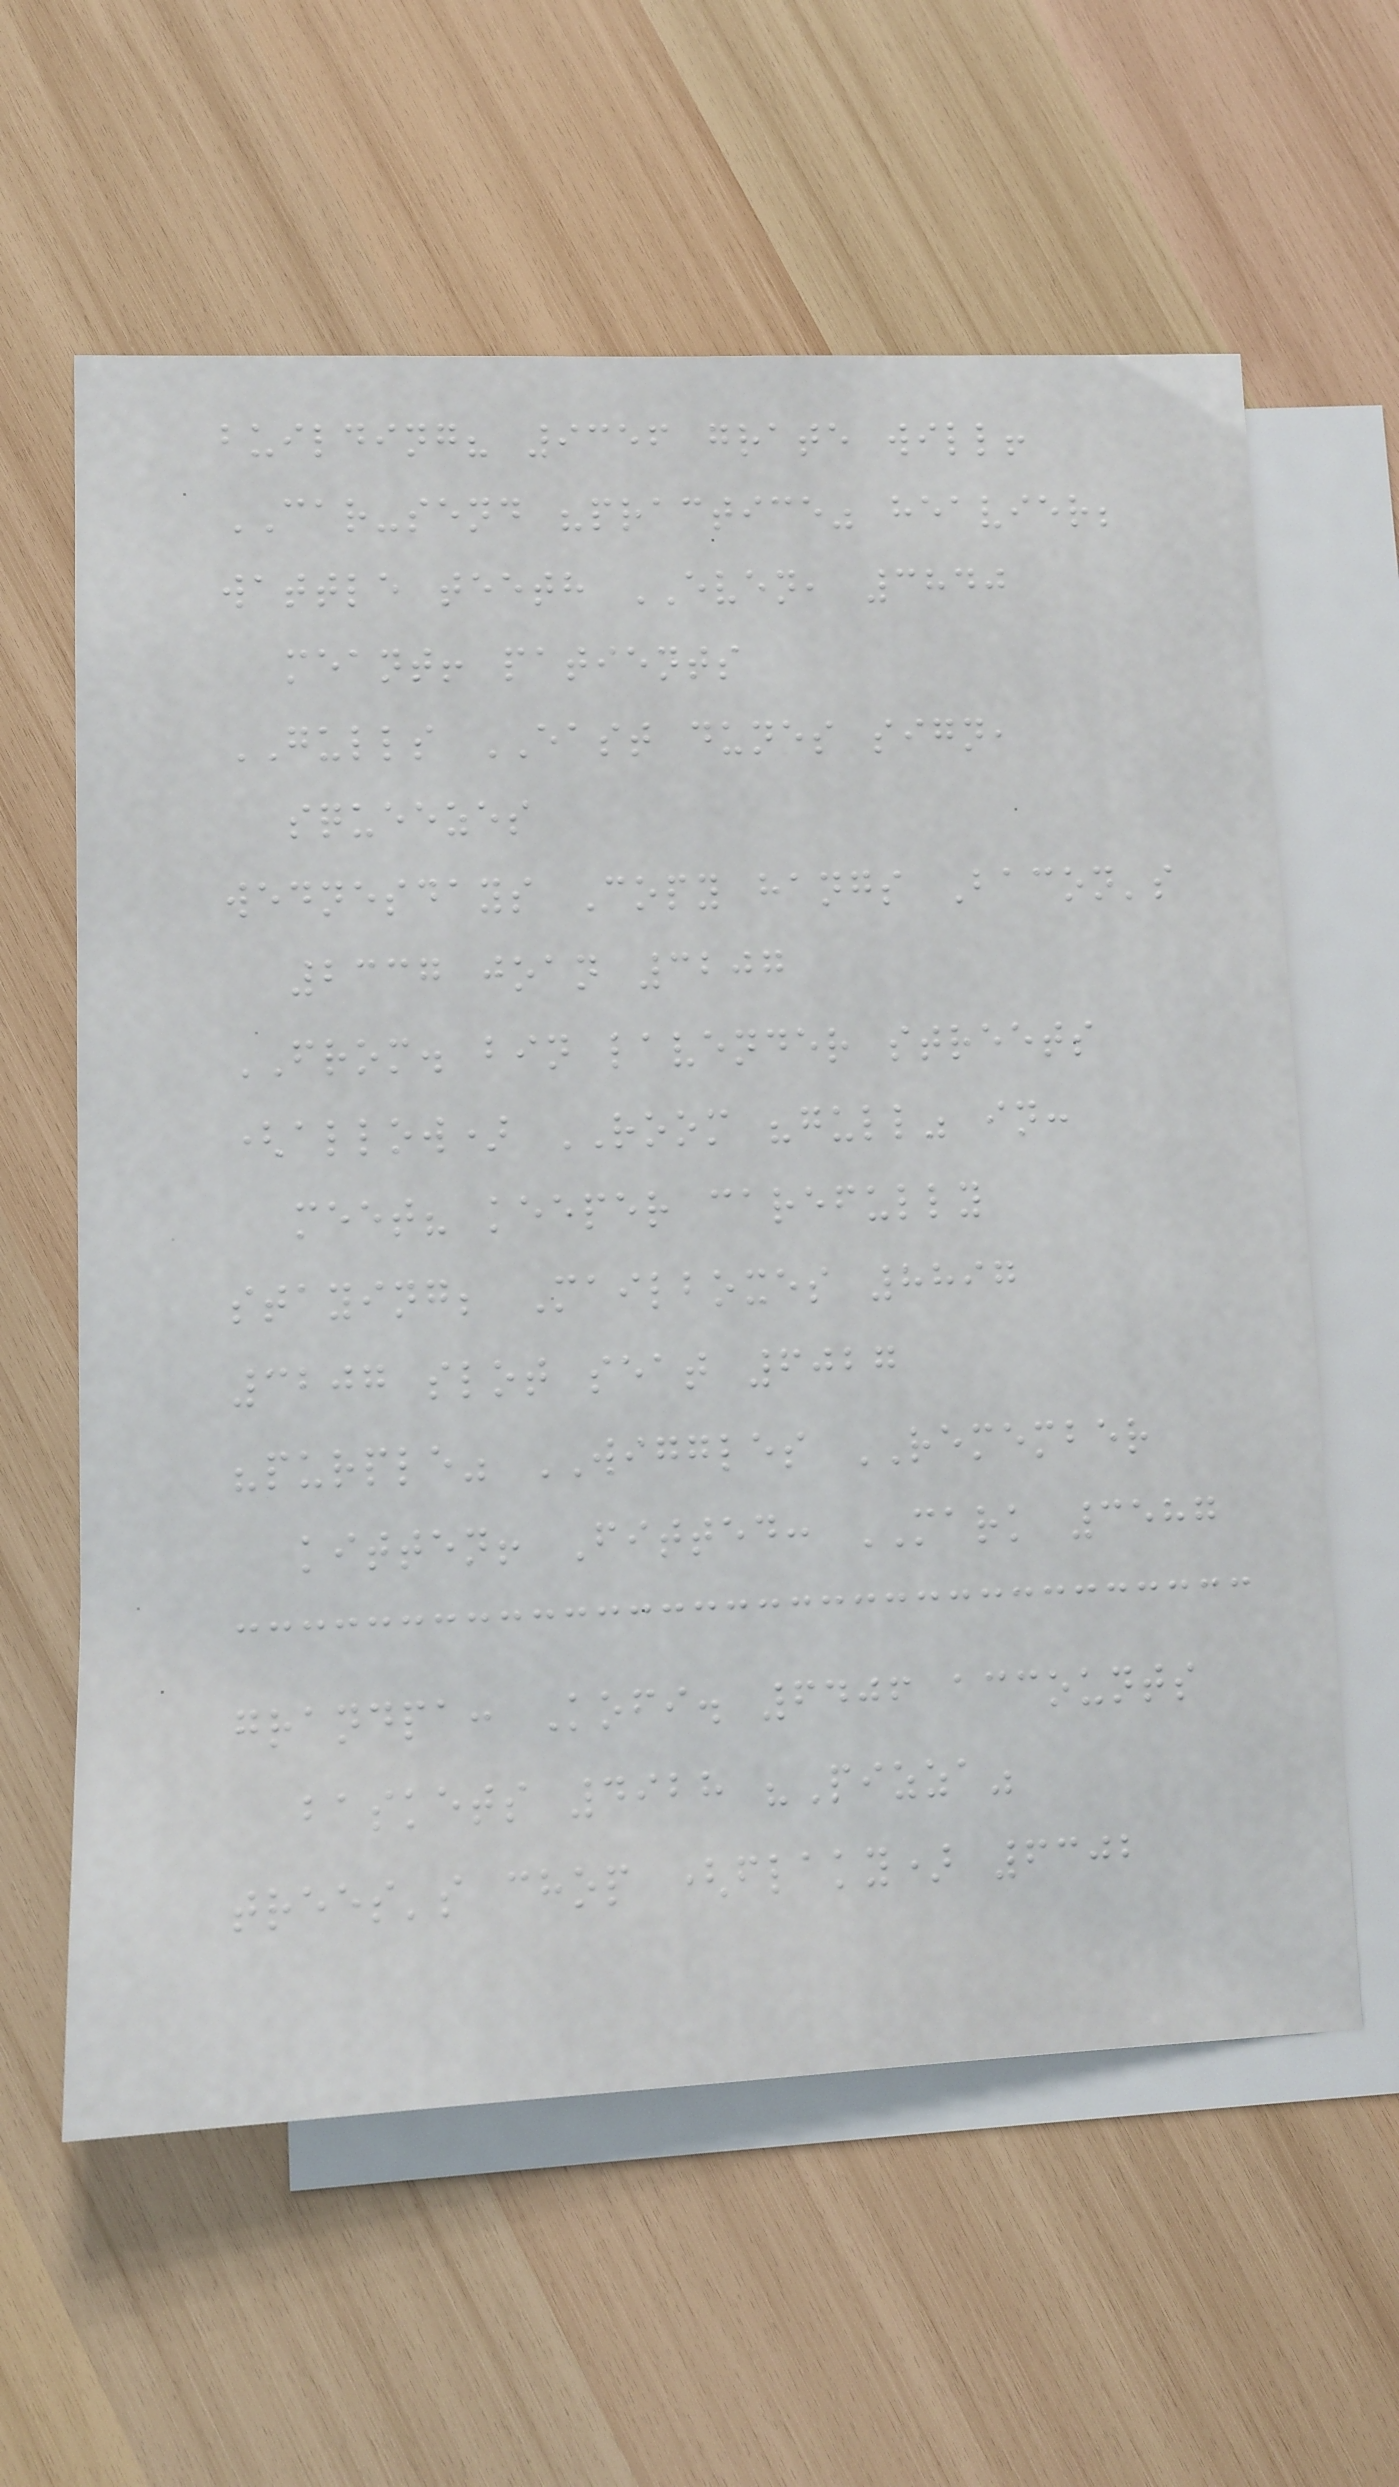building? 9356 grate will!
CAR-send "practice" heavier;
wattle teeth EVEN, 3840
meant! patients
GULLS EAST dunes sign,
squeezes
wednesdays Copy hangs Bacon's
2337 joan 3207
FROM. bin lavender streets
(allow) ROOM "gull" in:
meet? keeper carefully
staying; Mailboxes 8897
3207 slot seat 6027
"purple" WIGGLES REMEMBER
kitten! Fitted: MARK 3587
grandpa: Kofi. 6406 accounts
baskets 4928 "Pizza"
trees's chop (flaky) 6302
